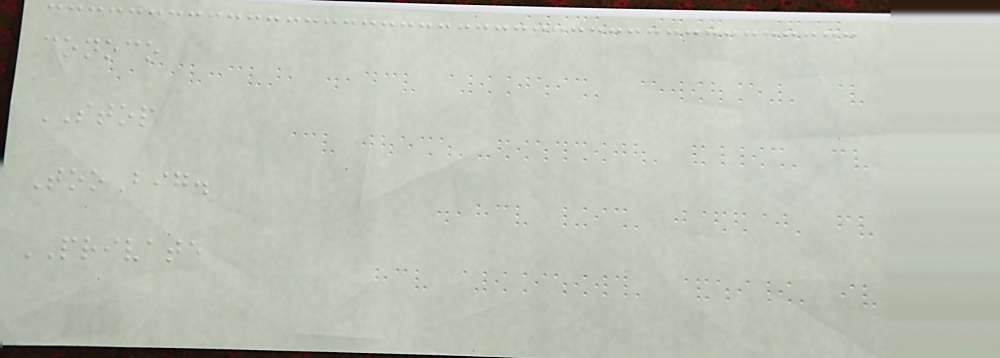conoco
STOP
TooBig.
PRIVATE
